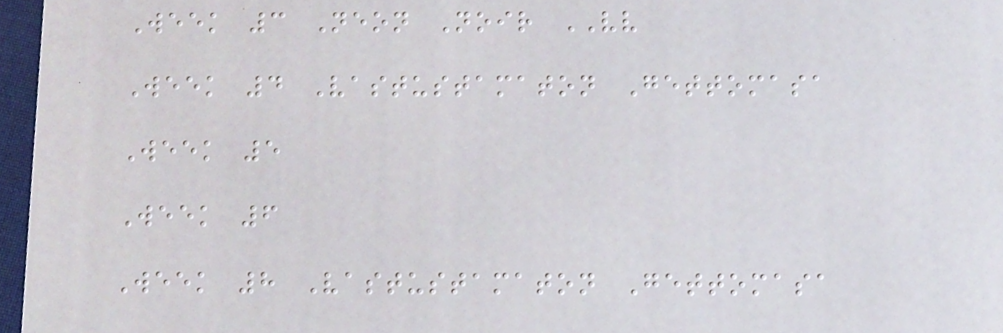Week 3 Neon Noir VV
Week 4 Vastustamaton Gettomasa
Week 5
Week 6
Week 8 Vastustamaton Gettomasa
